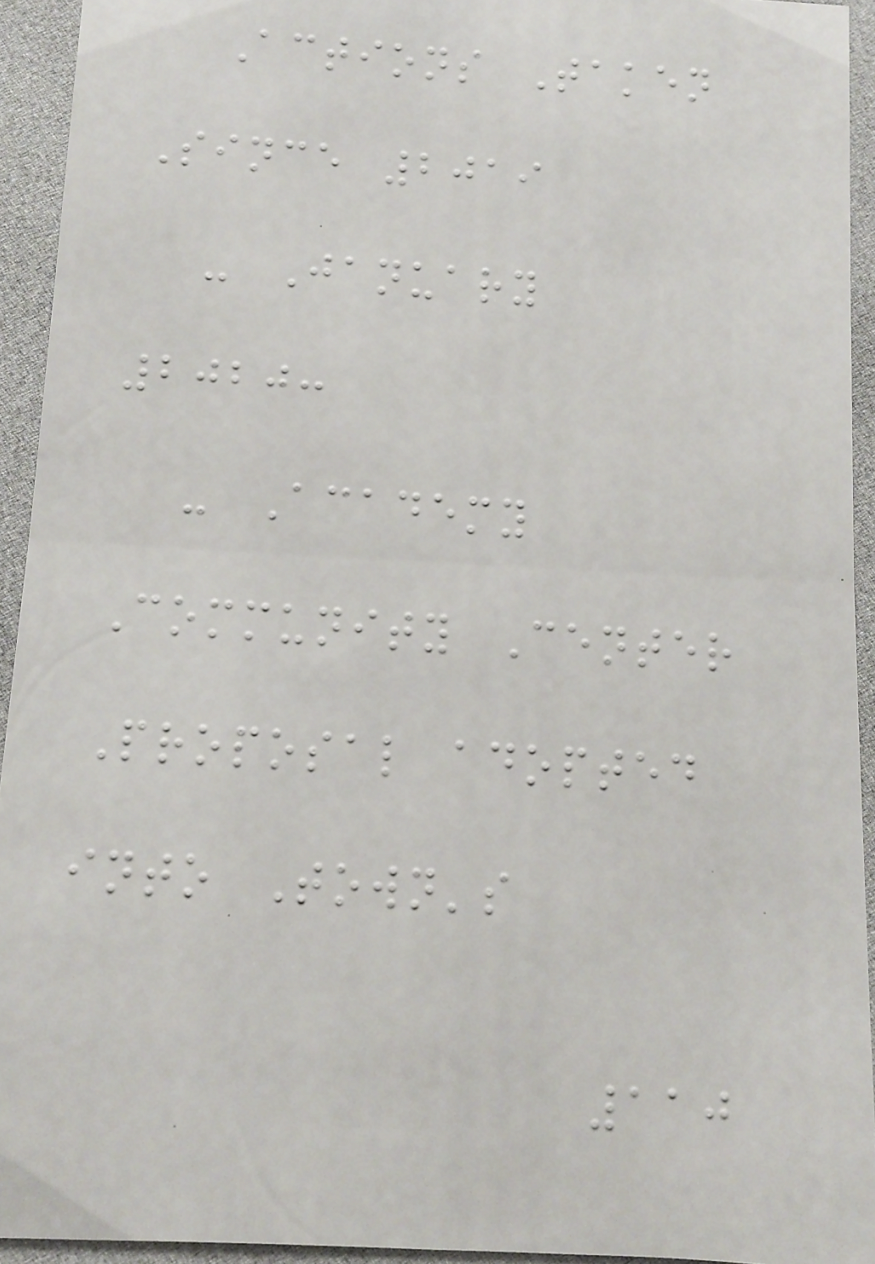Actions Taken
Since 2019
- January
2020:
- Academy
Community Center
Proposal adopted
into Town's
110
